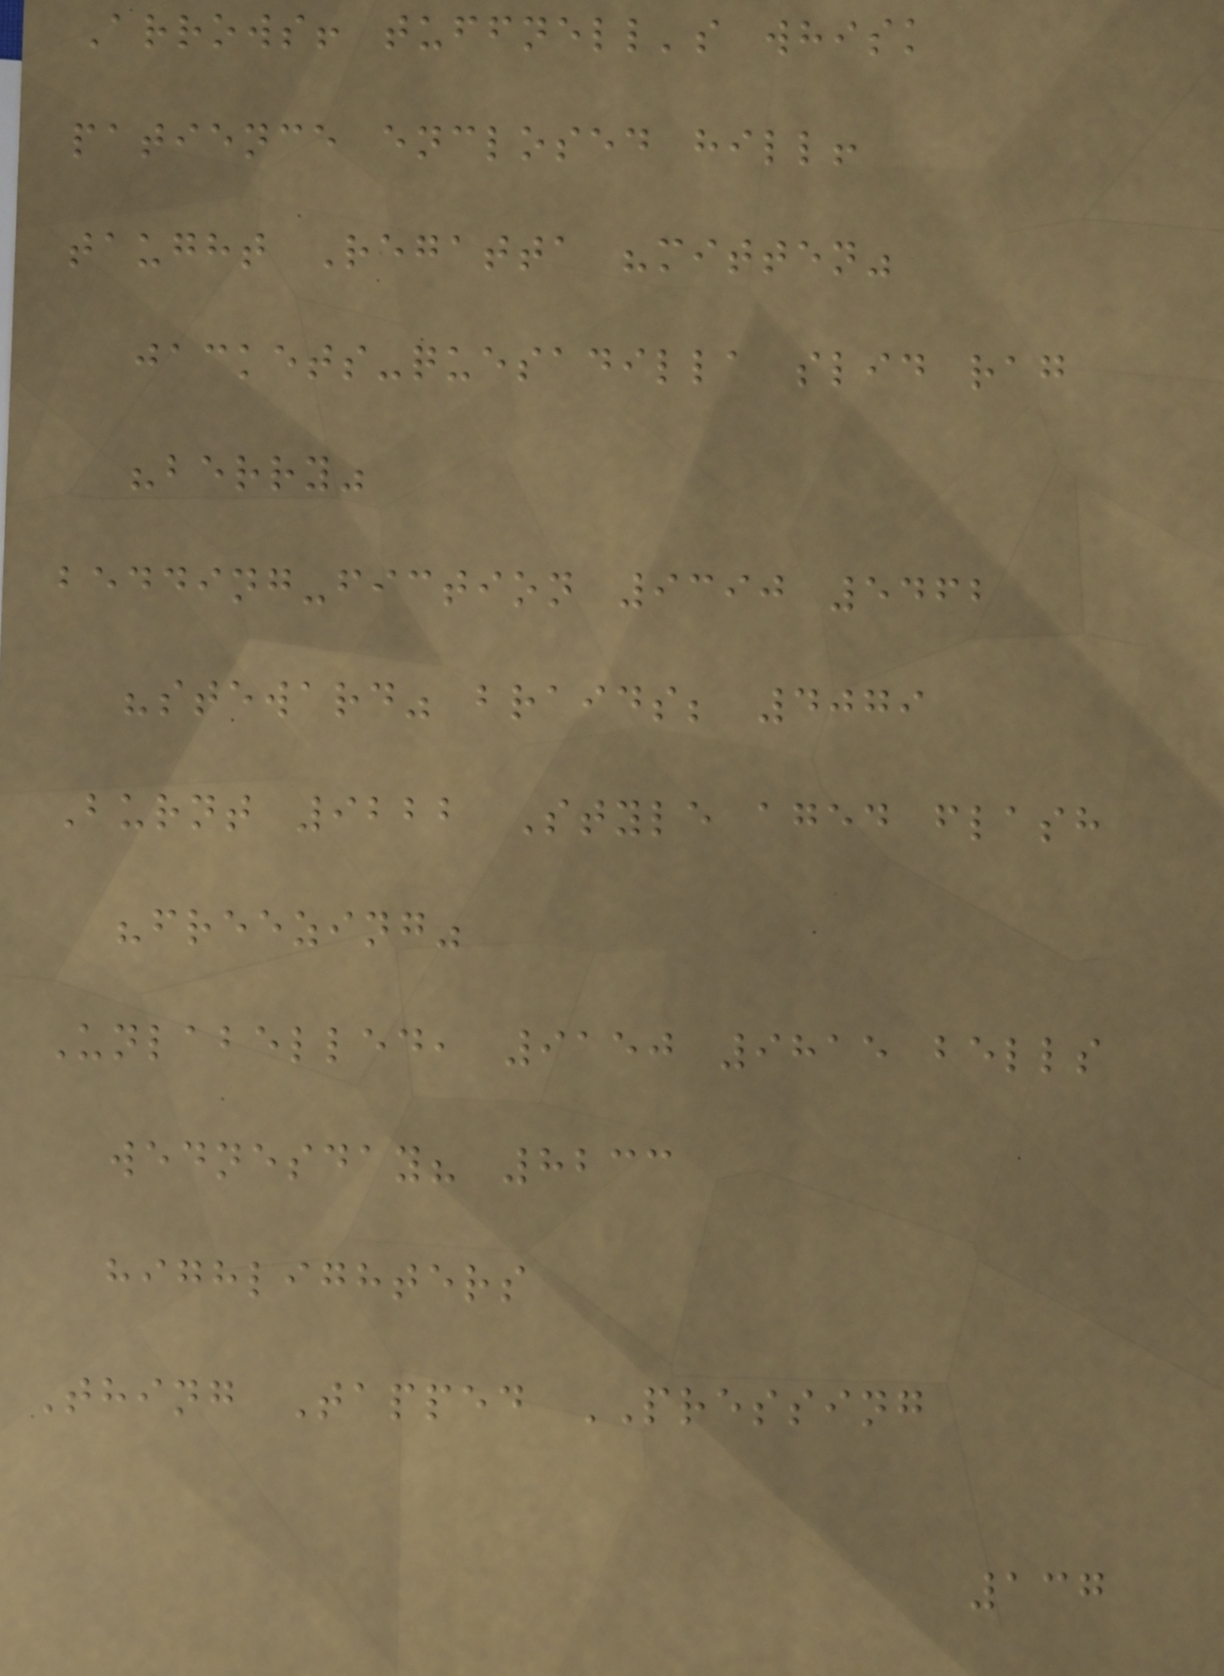Arrows! tuffnell's whisk
patience enclosed hill!
taught Regatta "mitten"
jackets-quesadilla slid rag
"berry"
bedding-fiction 9390 5462
"steward" braids; 4079
Burnt 9222 Style aged flash
"freezing"
Unlabelled, 9150 9815 bells
wednesday? 8233
highlighters
Thing Tapped PRESSING
137
